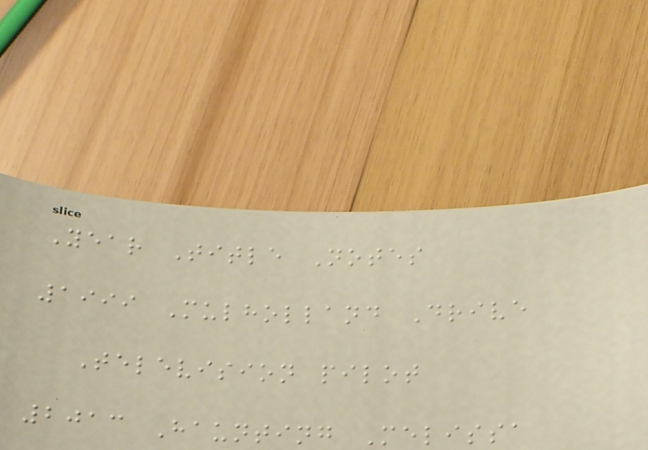Year Title Notes
1999 Mulholland Drive
Television pilot
2013 Haunting Melissa
